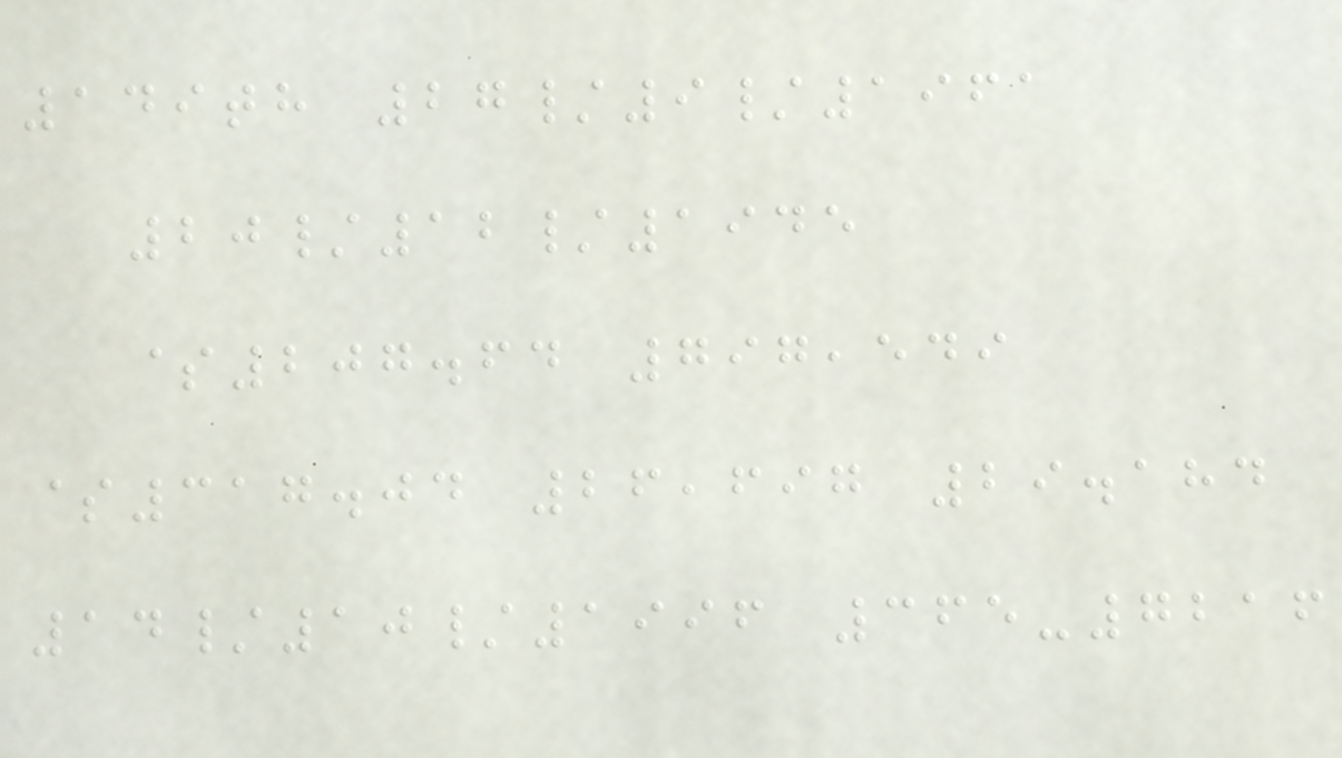149th 27/9/1961
20/12/1945
$207.64 797,549
$317.04 26,697 29.184
14/10/1996 365-7216
